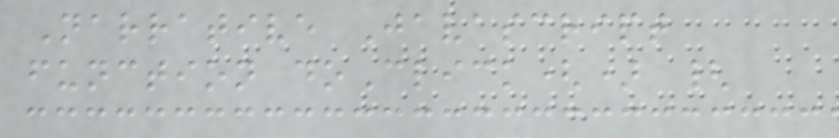Narrative Javascript
function doClick() {
